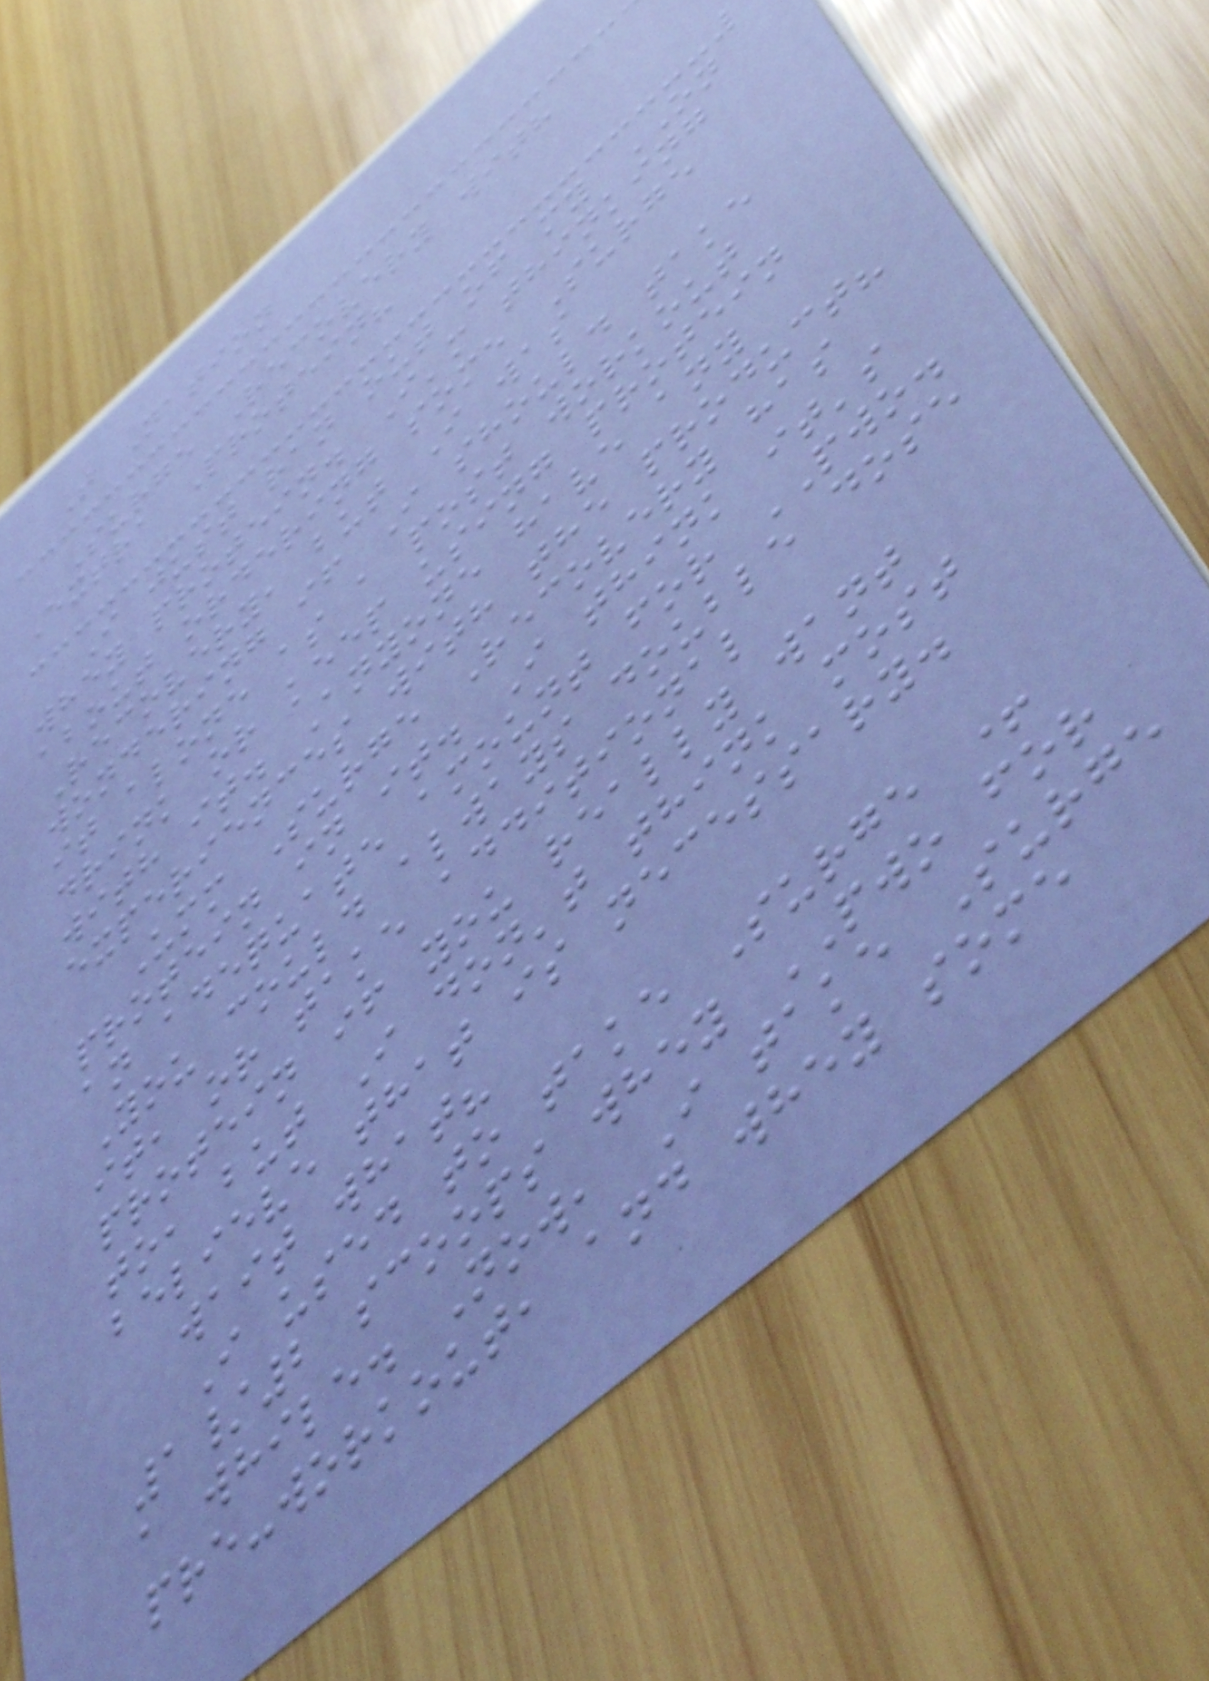T Nation
Surge Recovery with
Extra Protein?
I just ran out of my ON
whey protein. I'm thinking
about ordering some Surge
Recovery, but I was
wondering if I should take
it alone as a post workout
drink or keep using protein
with it. Anyone have any
experiences with the product?
Umm Surge Recovery has
protein in it. I think it's
an adequate amount for PWO.
You could always double dose
it, or take additional
protein if you really want
to, but I don't think most
believe that is necessary.
wait what?
I used to take Surge +
1/2 scoops whey PWO for
a while. Now, I take Surge
pre-workout, and whey some
